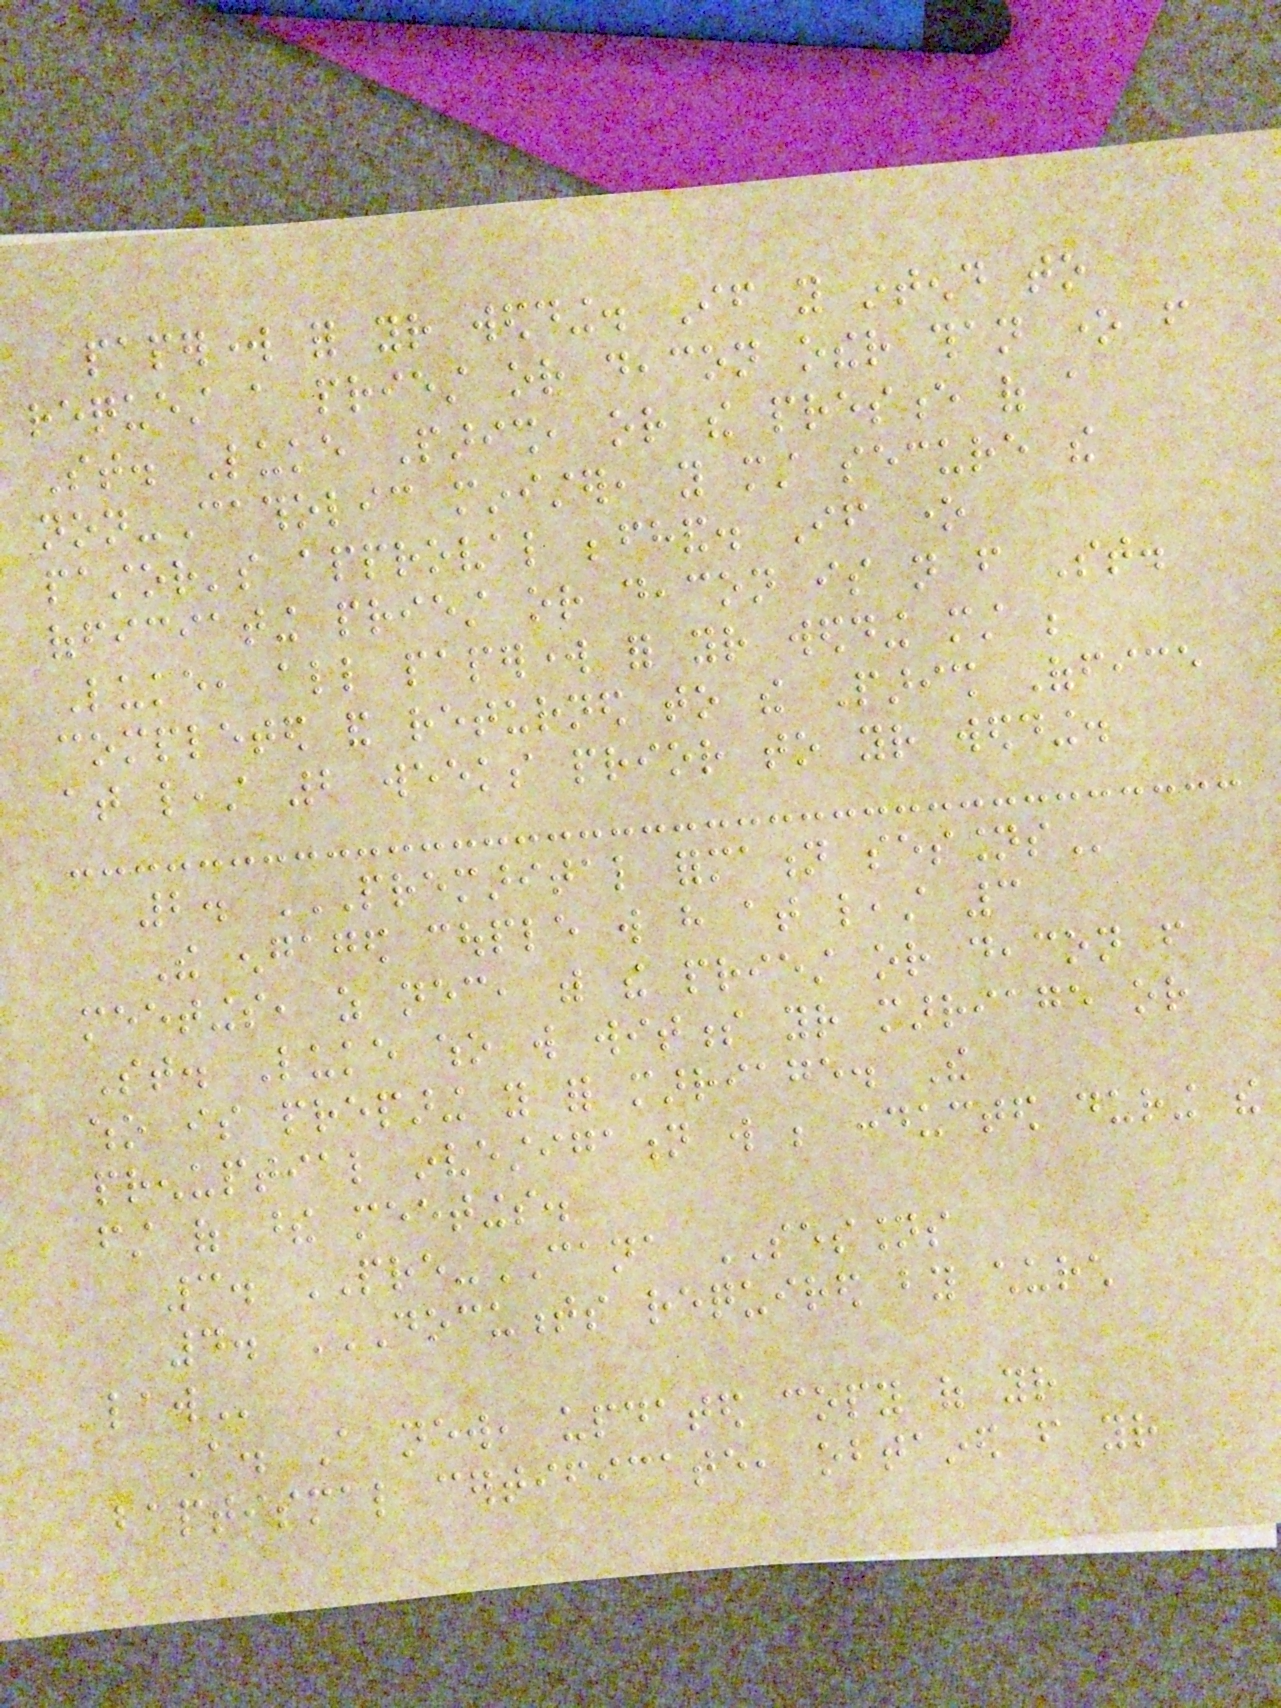paperwork for your wedding. If you intend to
request a priest or deacon other than one from
St. Luke Parish, or the presence of a
non-Catholic minister, you must secure the
pastor's approval beforehand. If one
officiating priest or deacon is not from St.
Luke, all paperwork for your wedding must be
completed and returned to the Parish Office
at least 2 weeks prior to your wedding.
2. PREMARITAL FORMATION SESSIONS
The engaged couple will have at least 3
meetings, as necessary, with the priest or deacon from
St. Luke who will witness your marriage or
who is preparing you for marriage. The
prenuptial investigation will be conducted during the
first of these meetings.
3. PRE-CANA SESSIONS
4. DOCUMENTS REQUIRED BY CHURCH
LAW
A. A new, updated copy of your
baptismal certificate, obtained from your
